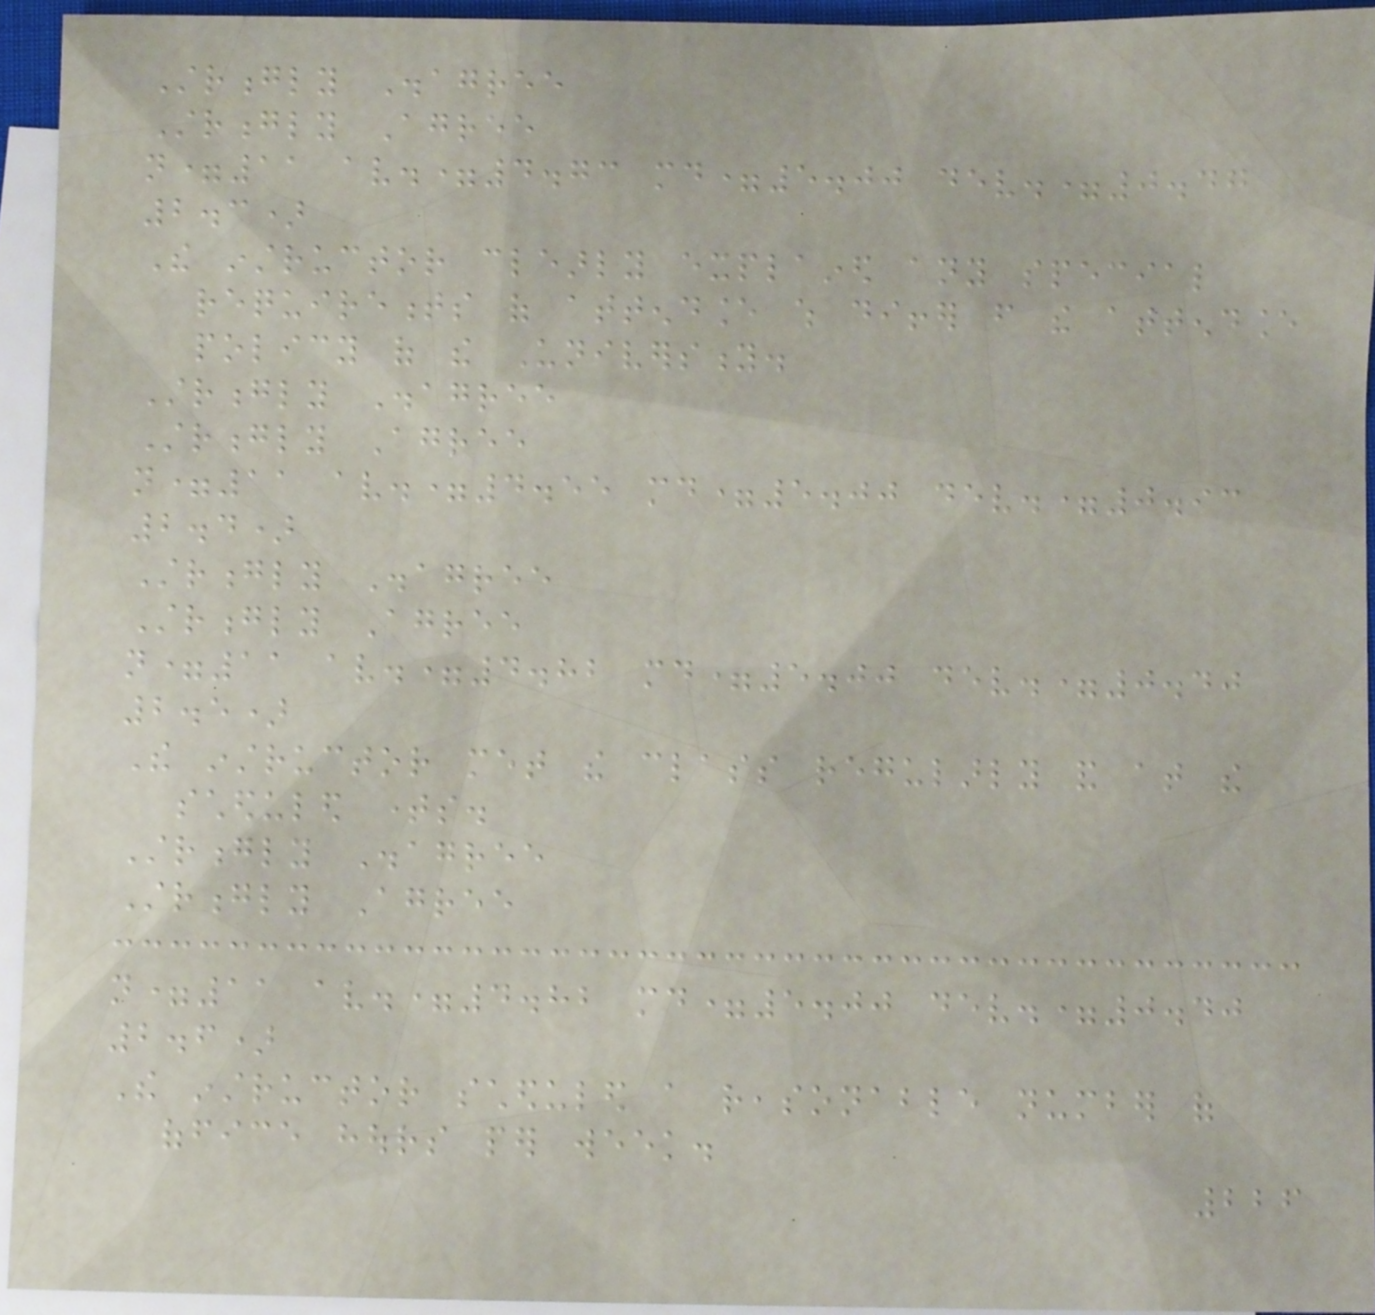Strongly Disagree
Strongly Agree
n=11 av.=4.73 md=5.00 dev.=0.47
2.3)
The instructor clearly explained any special
requirements of attendance which differ from the attendance
policy of the University.
Strongly Disagree
Strongly Agree
n=11 av.=4.55 md=5.00 dev.=0.93
2.4)
Strongly Disagree
Strongly Agree
n=11 av.=4.82 md=5.00 dev.=0.40
2.5)
The instructor met the class regularly and at the
scheduled times.
Strongly Disagree
Strongly Agree
n=11 av.=4.82 md=5.00 dev.=0.40
2.6)
The instructor scheduled a reasonable number of
office hours per week.
226
